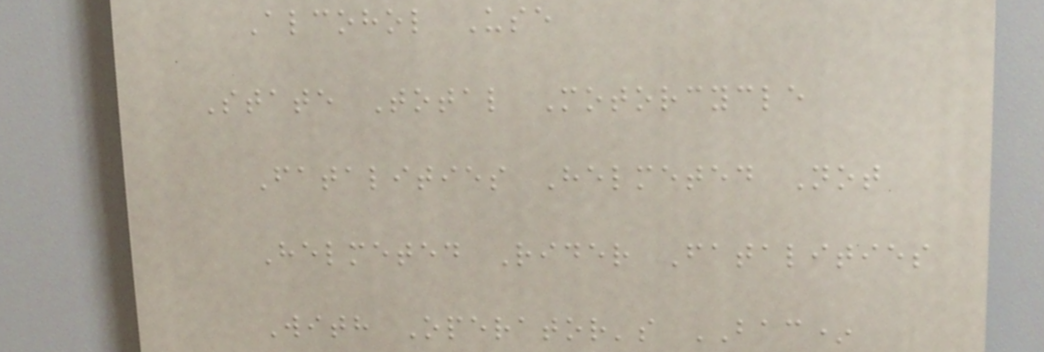Alcohol Use
State Total Motorcycle
Fatalities Helmeted Not
Helmeted Rider Fatalities
With Operator's BAC*
